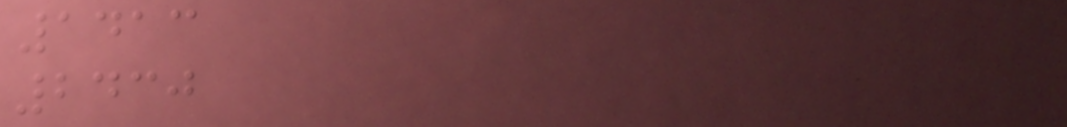1413
2430
